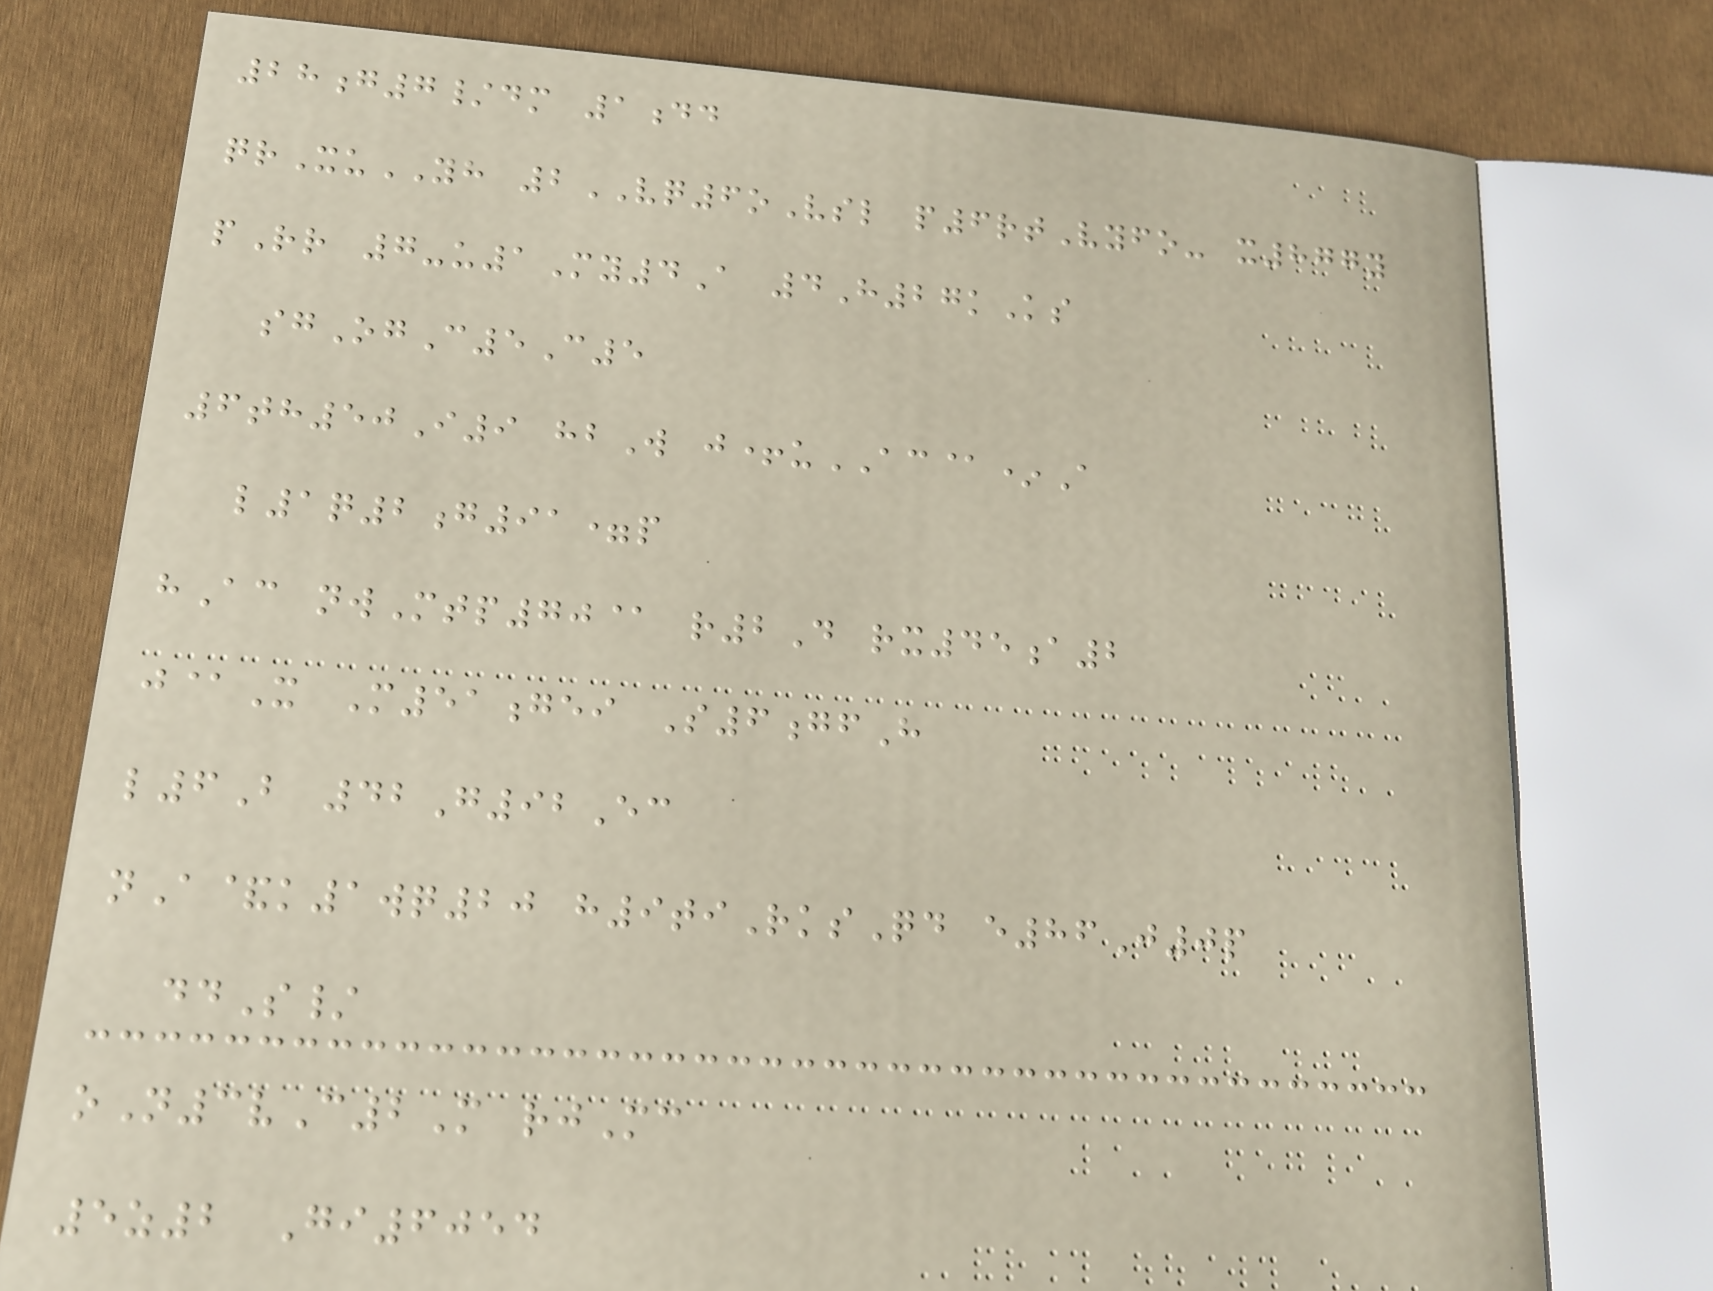28g7/dm 1dd
qrXuYH 2VQ6oVsl p6rtVyfo- x877y
pRr 7-u1My4A 4H27kKs
sgOgC5C5
6th50I9 hbW j+uAC@*A
l1q2g91=p
hAc nwMtp70@ r2D rx45a2
j@X M51gei S6gfH
l6B 42G92Ec
nA&k1wq20 h9tiRksQd e86J0p
ddS/
oN3vC2M rjMc
5z2 Gi6054
